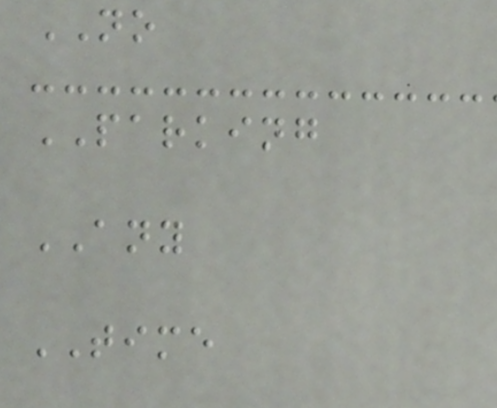NO
PARKING
ANY
TIME
